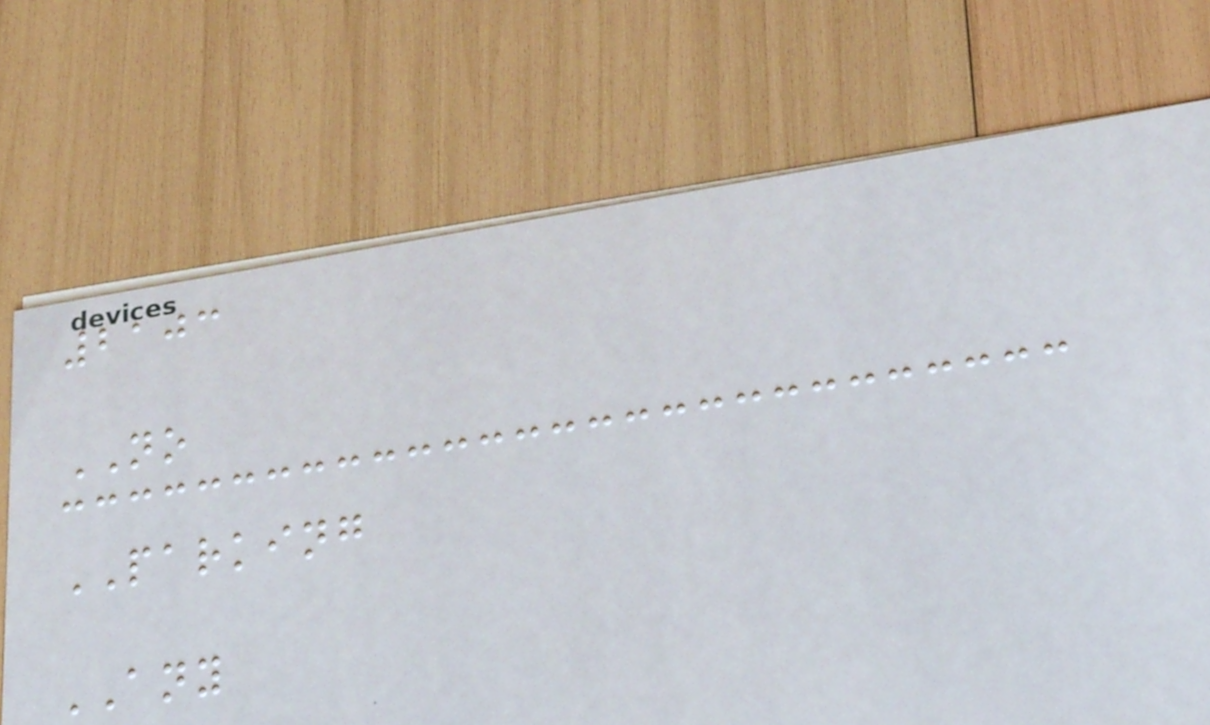2103
NO
PARKING
ANY
